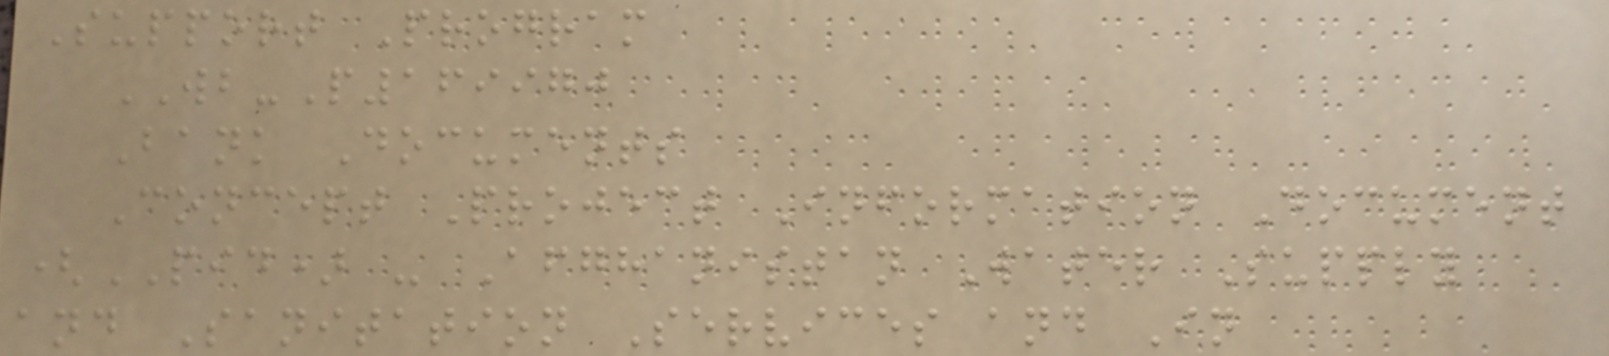Support Program
WB-P169970
Bank Documents
Concept Project Information Document
(PID) - Afghanistan Water Supply
and Sanitation Services and In
